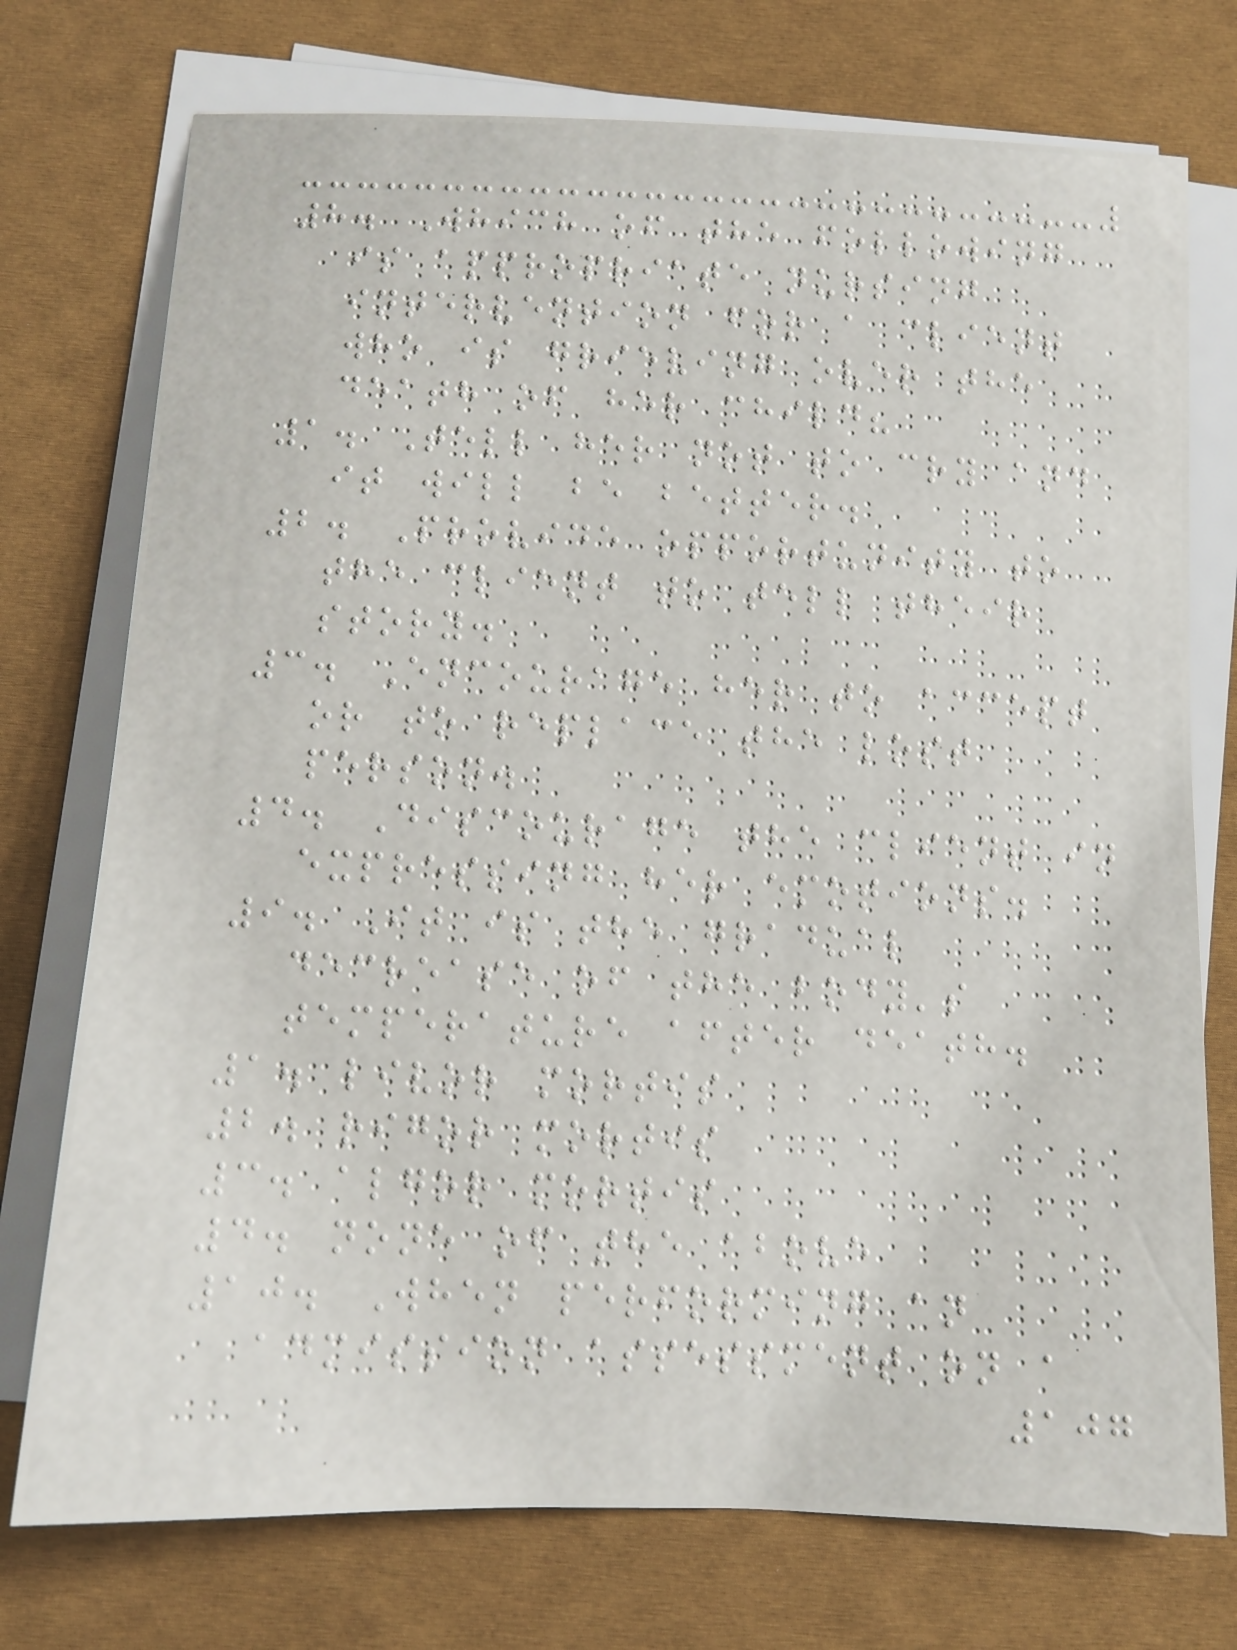8. Which of the following
is appropriate nursing
intervention for a client
who is grieving over the
death of her child?
1. Tell her not to cry and
it will be better.
2. Provide opportunity to
the client to tell their
story.
3. Encourage her to accept
or to replace the lost
person.
4. Discourage the client in
expressing her emotions.
9. It is the gradual
decrease of the body's
temperature after death.
1. livor mortis
2. rigor mortis
3. algor mortis
4. none of the above
10. When performing an
admission assessment on a
107
